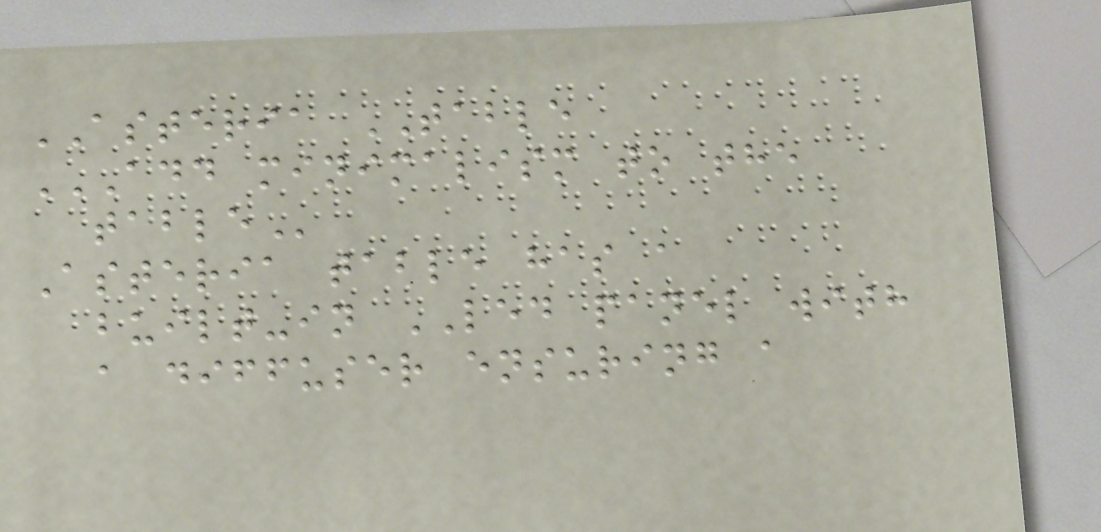ASTERIA TABLE
ADD MINIMALISM TO THE
TABLE
Asteria table has a
built-in LED panel with
a diffuser ensuring a
